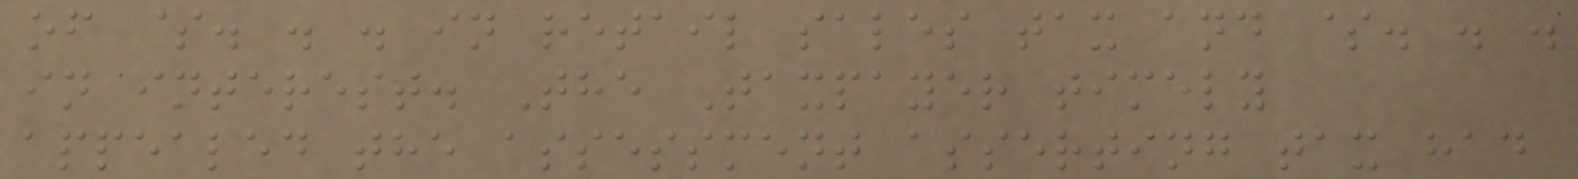of $. . . in retail sales tax and $. . .
in interest. The Taxpayer timely
appealed the assessment asserting tax had
